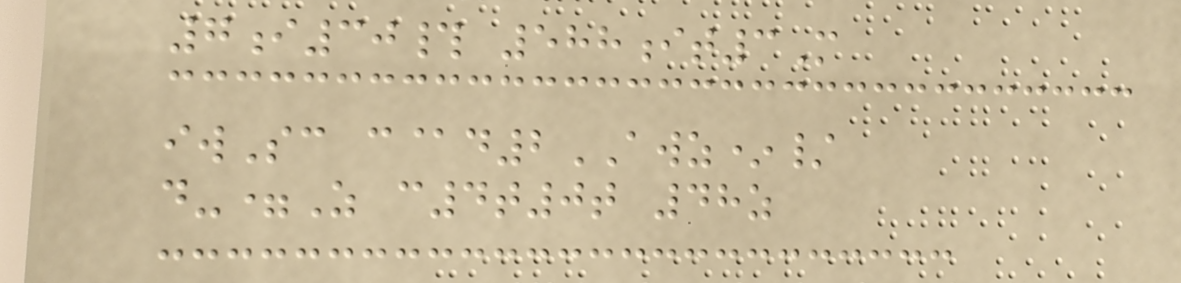7i30# 588it3M
iwSc c@d2AWZ*/
d-=Z c4t0t 48z
